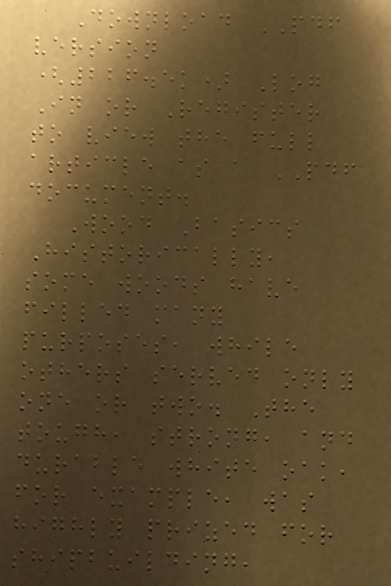Download PDF
version
(226.5k) Log
In or Register
to view the full
article as a PDF
document.
Wood Basics
Historically,
some woods have
filled many
purposes, while
others served only
one or two. The
tough, strong, and
durable white oak,
for example, was
highly prized for
shipbuilding,
